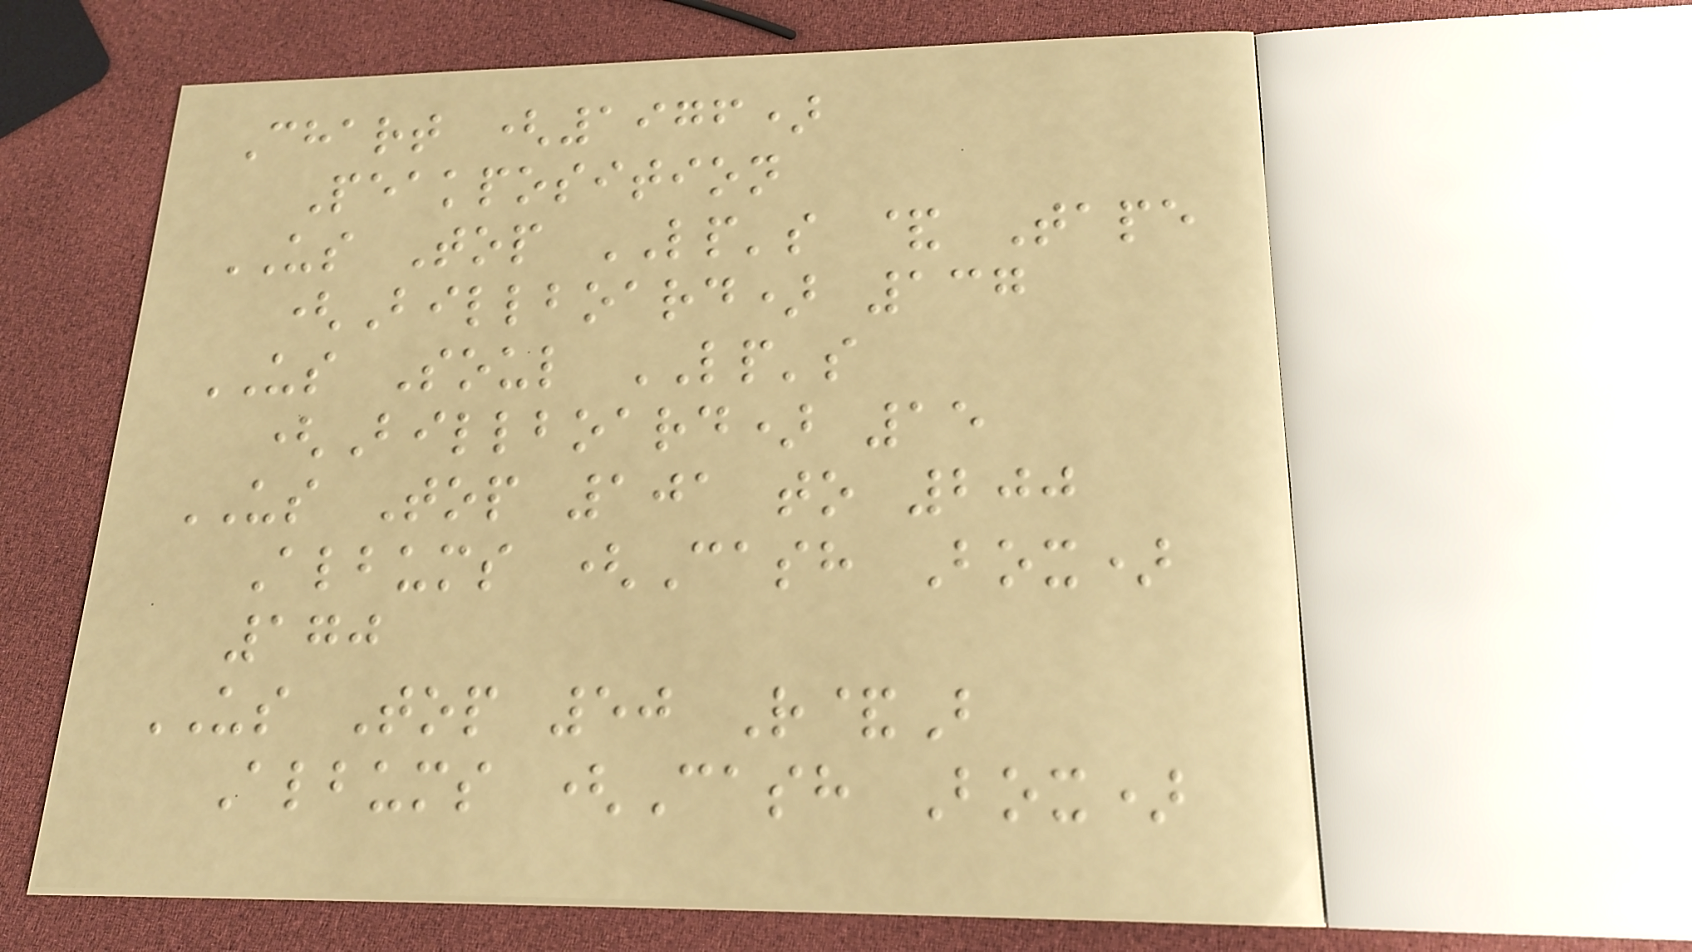Chart (1976)
Peakposition
US Top LP's & Tape
(Billboard) 137
US Soul LP's
(Billboard) 15
US Top 101 to 200
Albums (Cash Box)
170
US Top 50 R&B
Albums (Cash Box)
